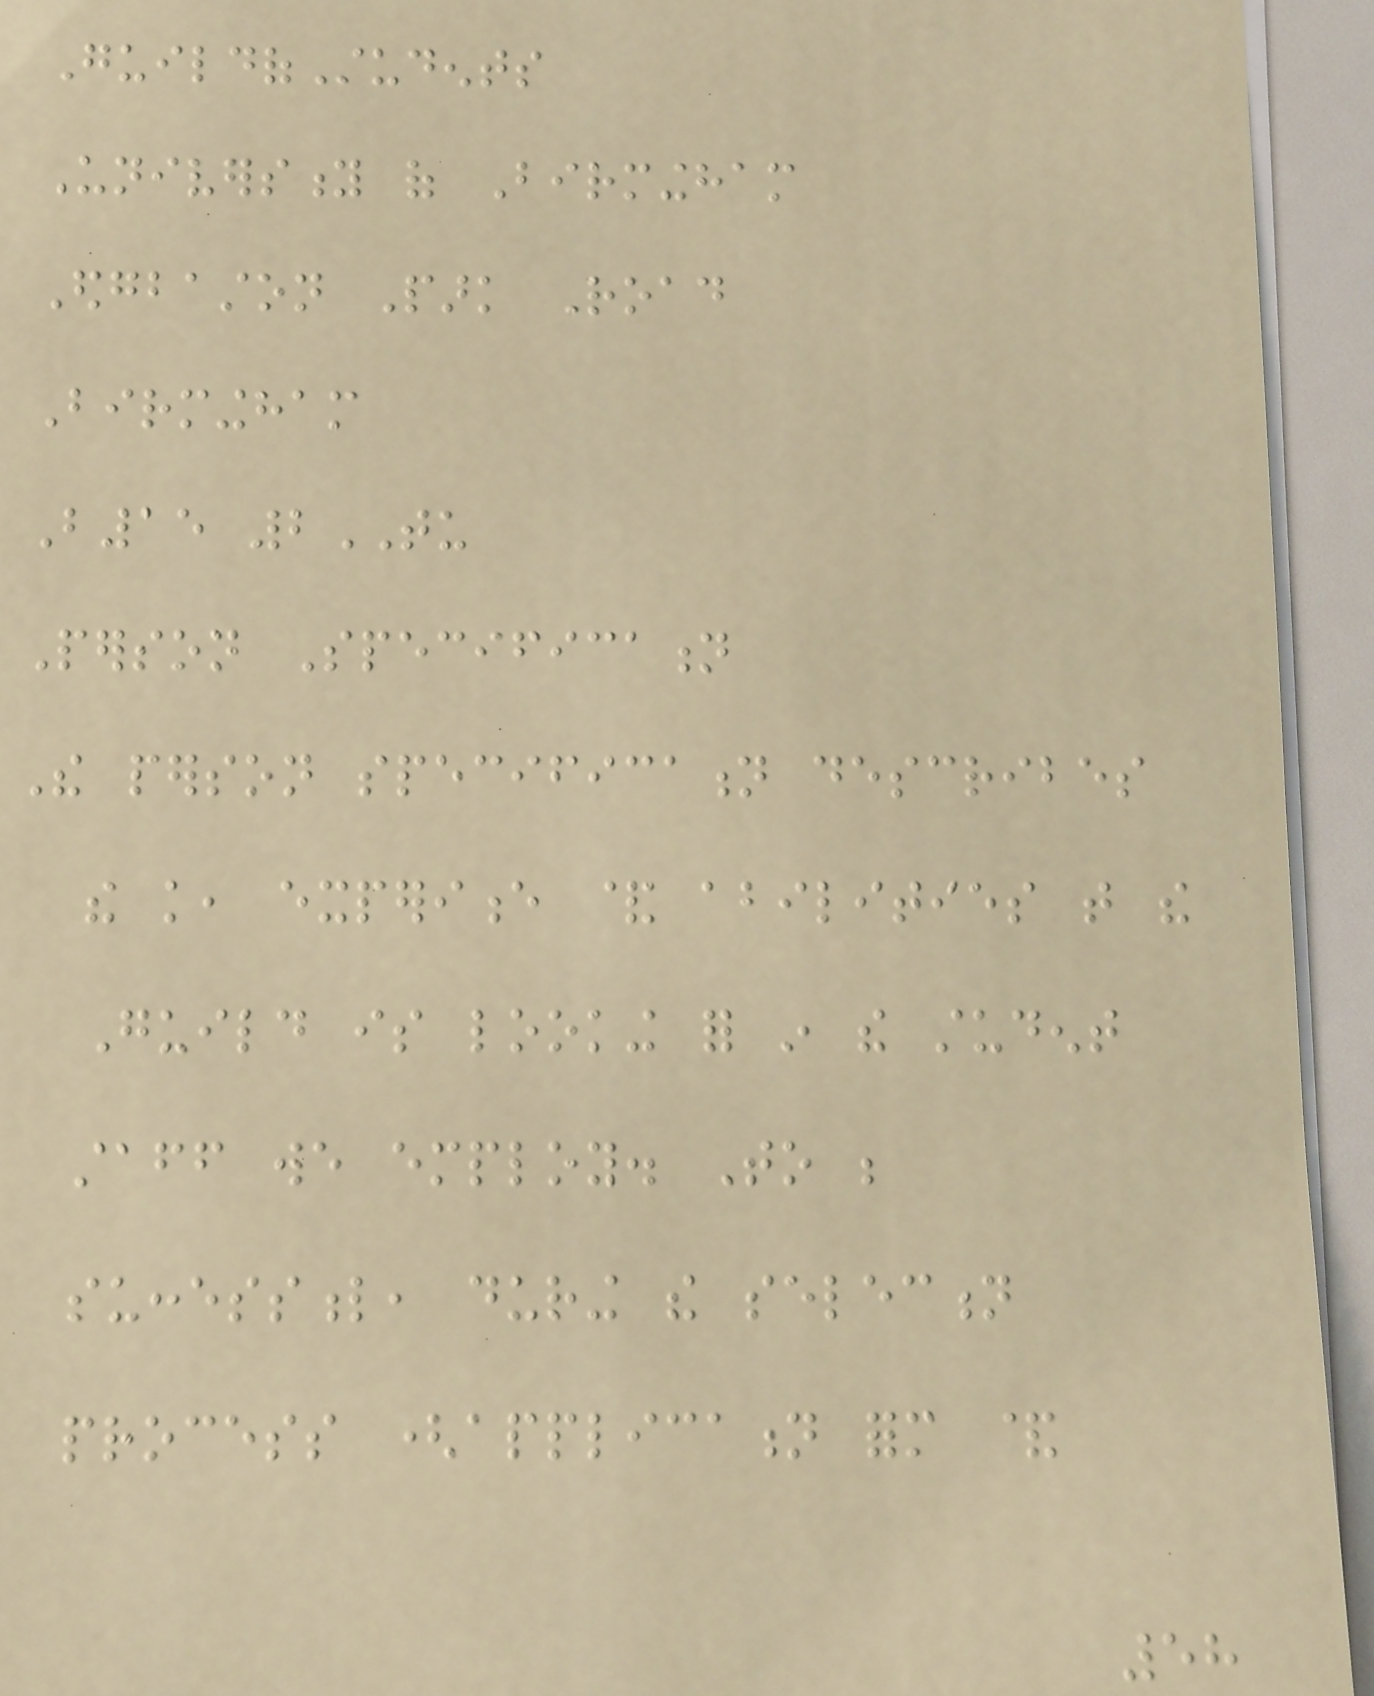GuildofStudents
University of Birmingham
Edgbaston Park Road
Birmingham
B15 2TU
Person Specification
The person specification describes
the knowledge, experience & abilities that the
Guild is looking for in the student
staff we employ. To be
successful, during the selection
process (application form &
58
